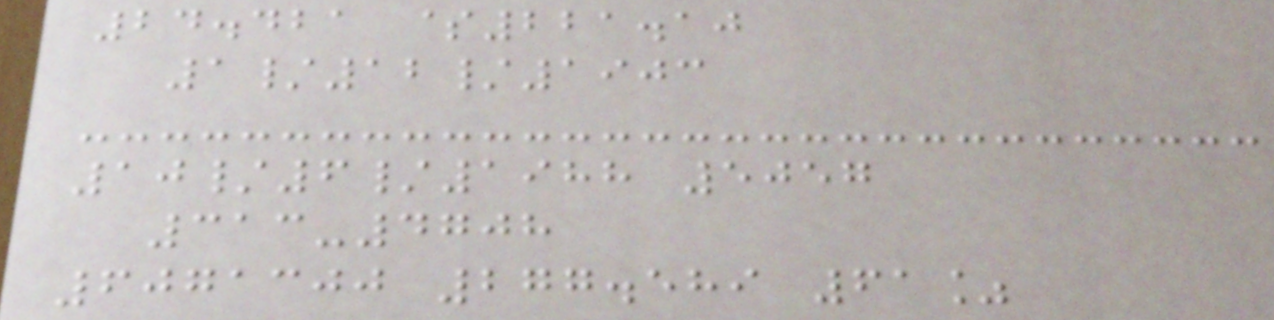24.421 $221.10
1/12/1903
10/6/1988 5057
313-4708
6071300 277.589 61%
